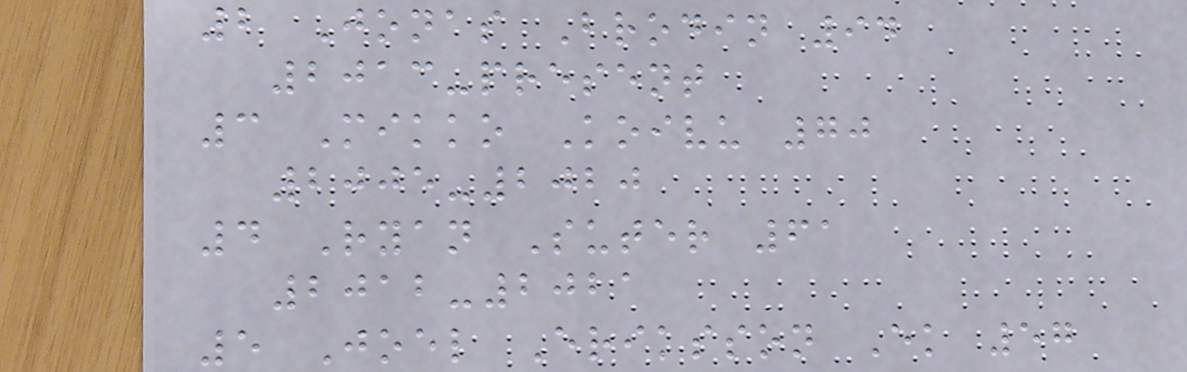2 Jonas Brodin 94
2013-present
3 Mikko Koivu 70
2005-2020
4 Ryan Suter 61
2012-2021
5 Joel Eriksson Ek 57
